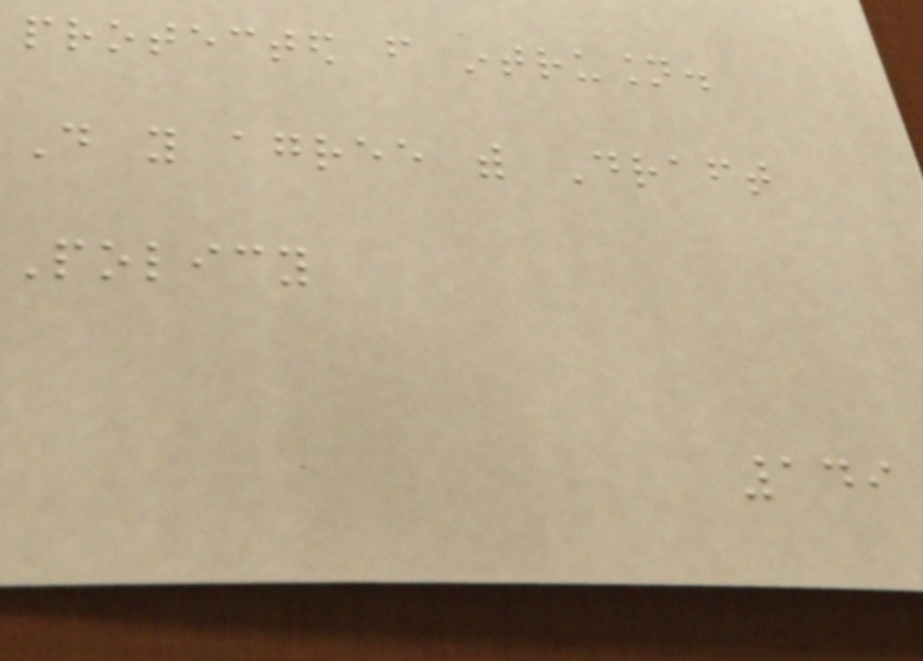protected from intrusion.
Do you agree with Draft
Policy
149
